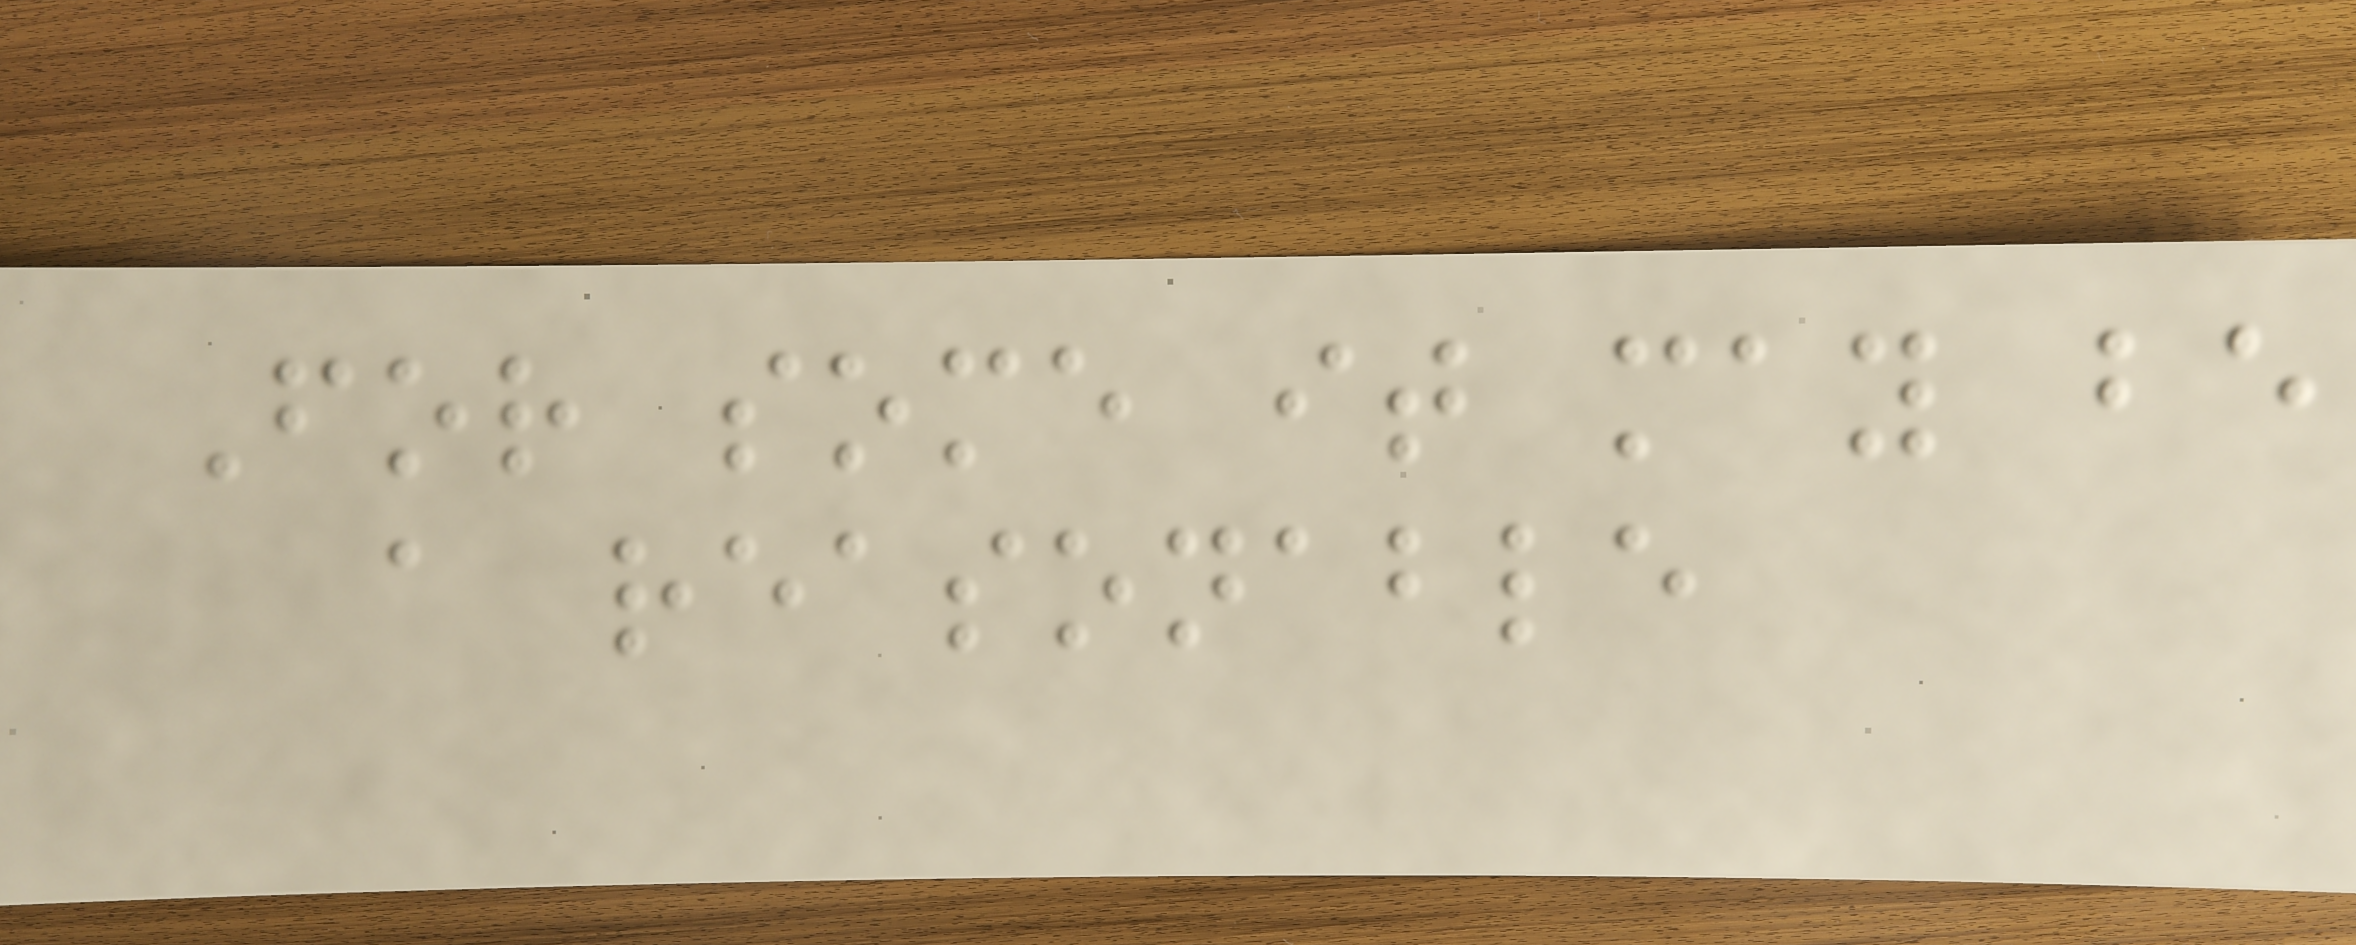For some it may be
a reasonable
